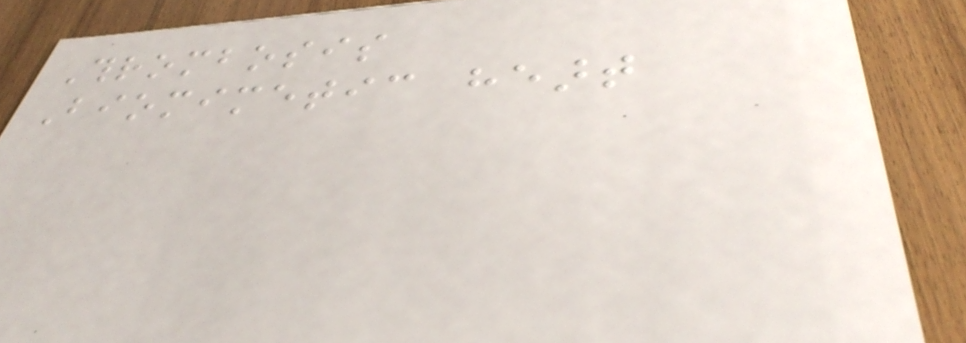Thrombosis
Biomimetic heart
